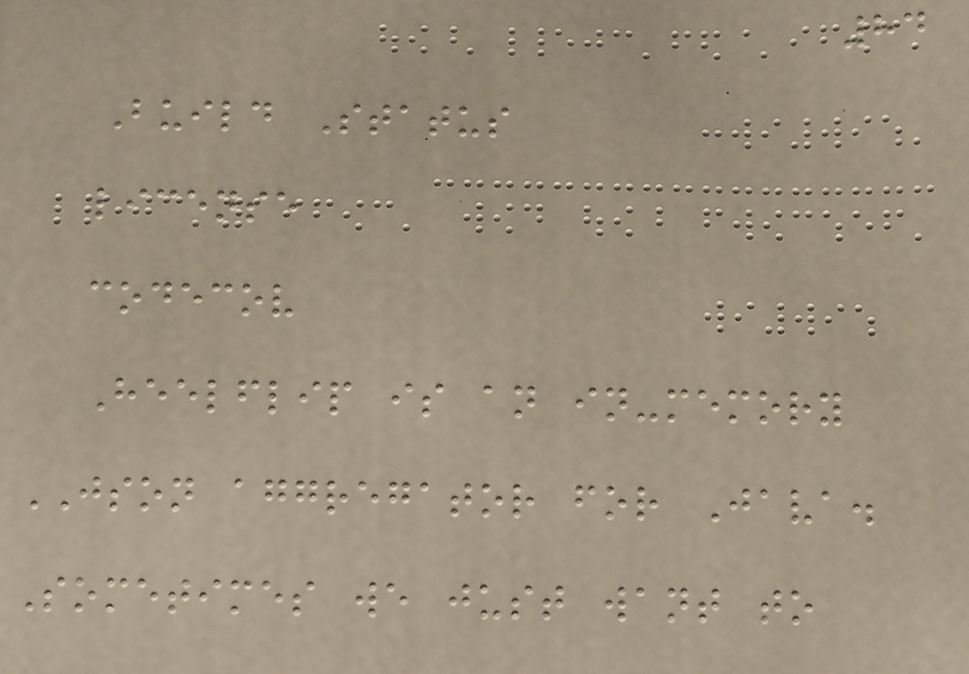84
Build Status
license
codecov
Heelflip is an in-memory
JSON aggregator for Java.
Sometimes we just want to
